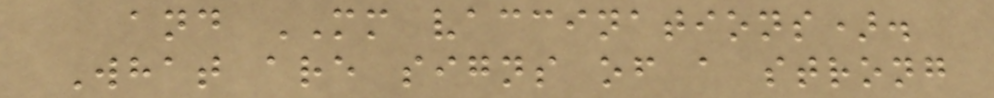and MM vaccinations).
What are signs of a strong
